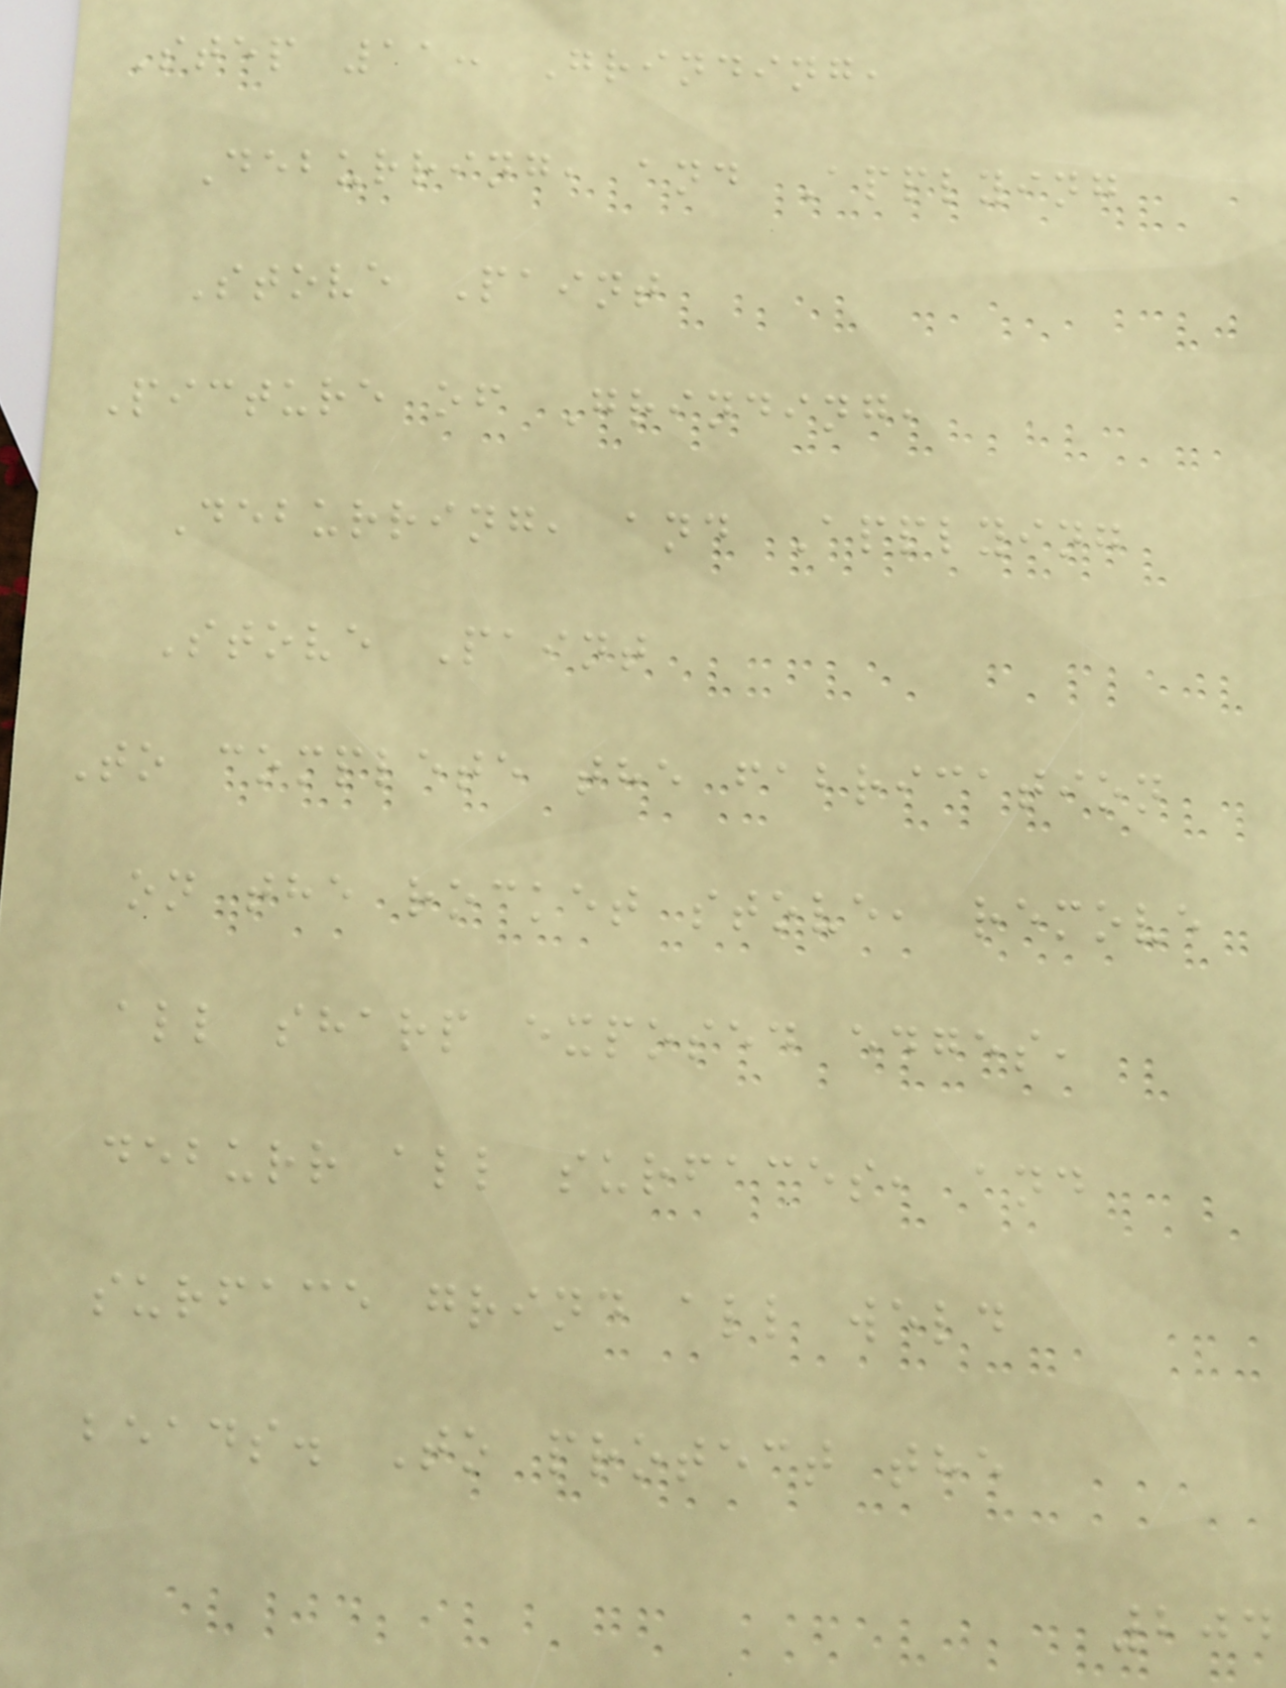Step 11: Grinding,
Deburring, and Applying
Stove Paint
Picture of Grinding,
Deburring, and Applying
Stove Paint
To complete the fabrication
on the rocket stove, remove
all sharp exposed edges,
deburr all surfaces, and
surface grind all weld
beads. To protect the
204
